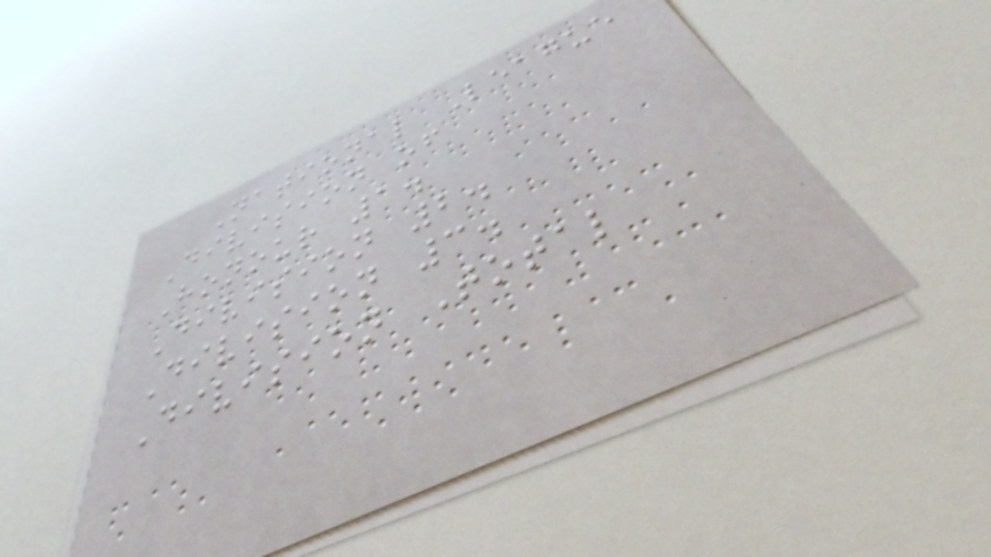National League
Division of
Honour 1.
Division 2.
Division 3.
Division Total
